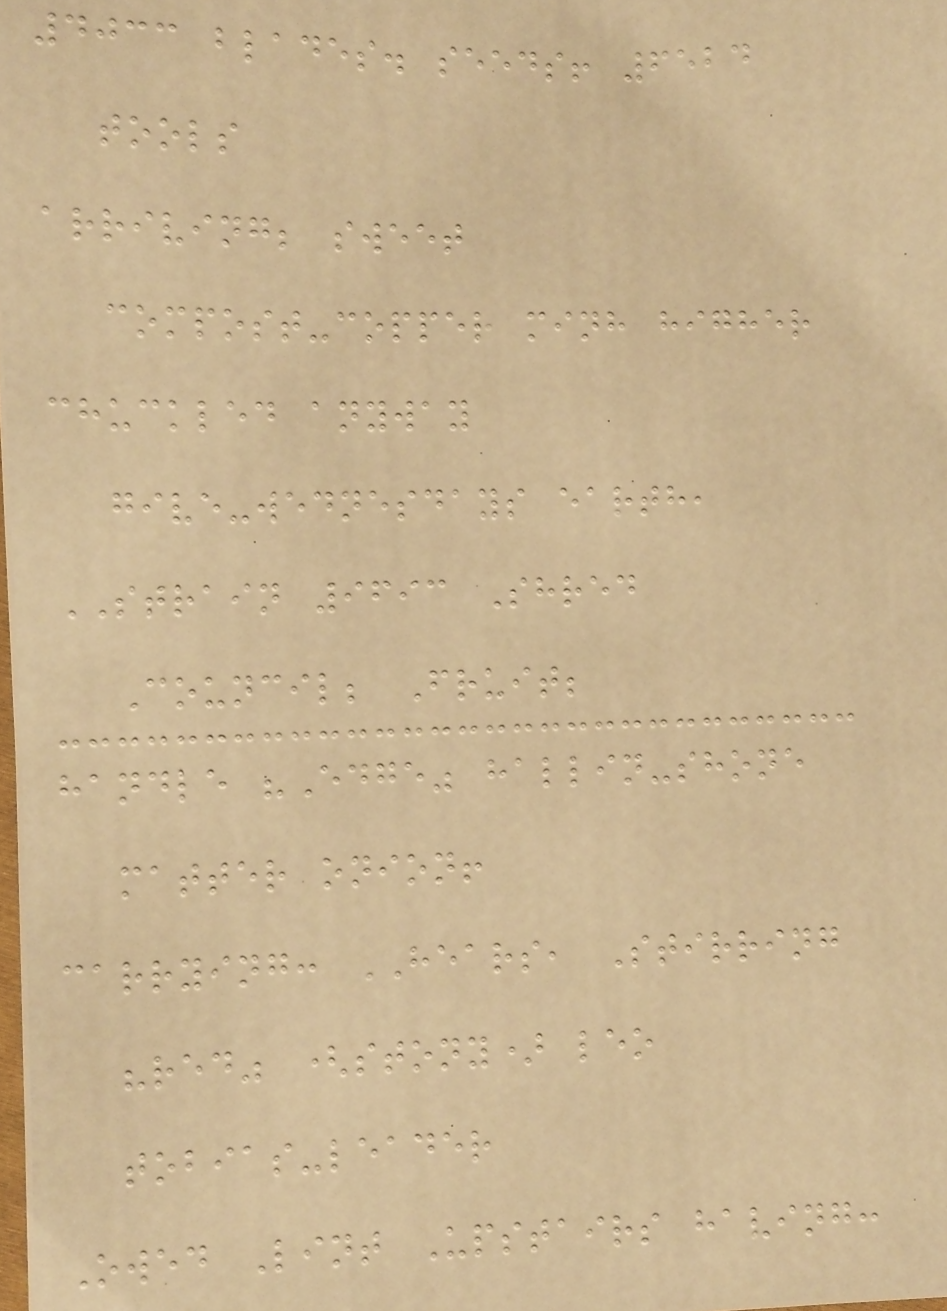4033 blades. seeds! 6524
tools
arriving; sweet
compost-copper minh higher
chuckled anyway
give-wednesdays earth,
STRAIN 9693 Shred
Council; Fruit;
handle "Edge" hallin-shone
matter onion!
carrying: HEARS, Stirring
"red" (stony) leo
tobias-leader
Owed Lint Upstairs having:
